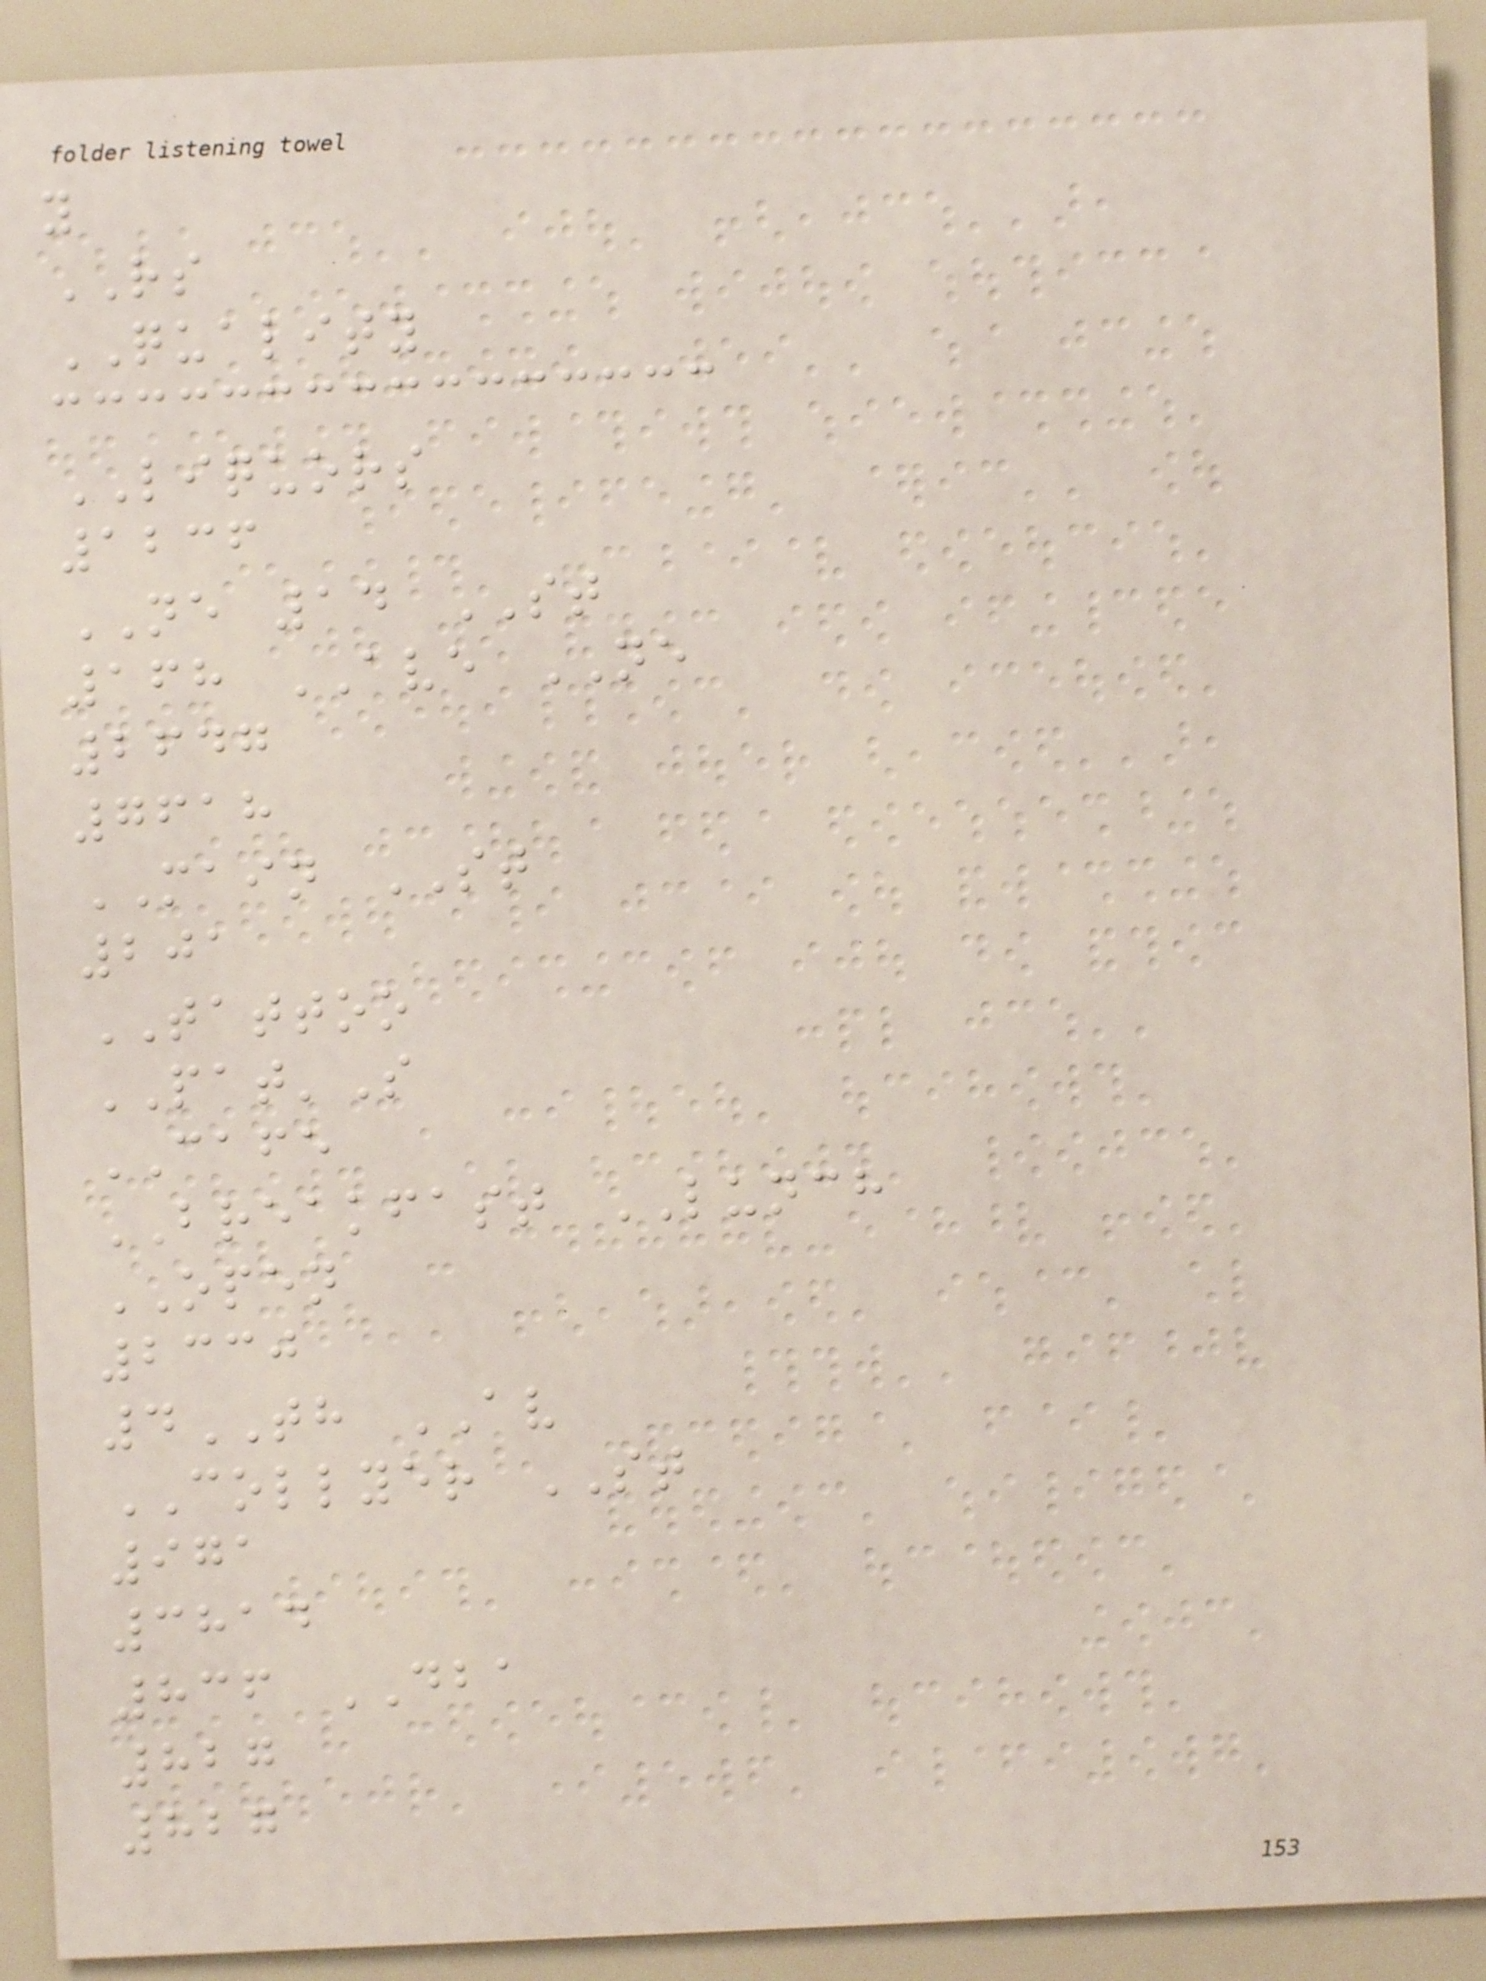y
RS
QUALITY
LIQUORS
1236
NE 14 ST
168 AVE NE
2647
7618
MAIN ST
201
TATTOO
PAT'S
CAFE
BREAKFAST LUNCH
OPEN
2330
4TH AV
COLLYER ST
971
3814
836 DBA
827
827
